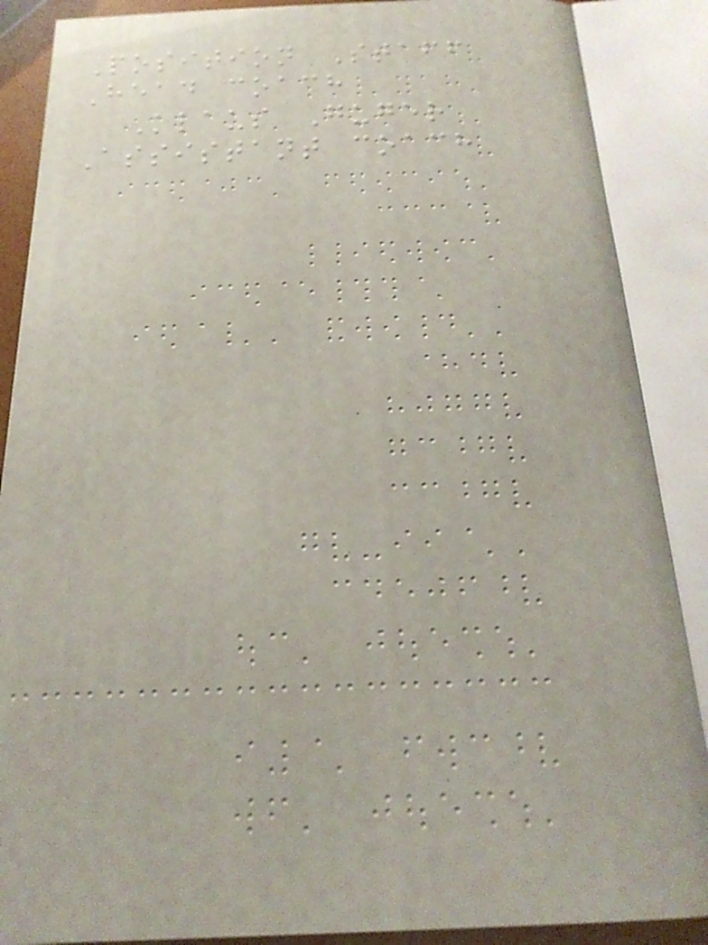Position Staff
Head coach
Klaus Guger
Assistant coach
